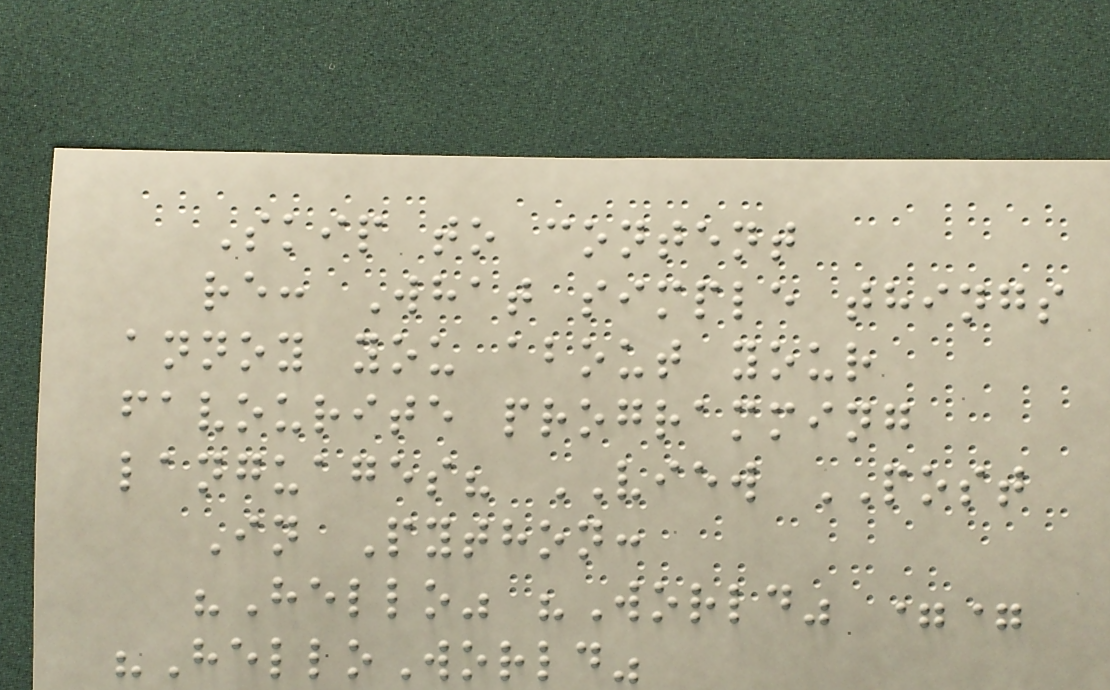Skip to content
re: What simple things
annoy you about your
favourite programming
languages? VIEW POST
In Python:
"Hello" "World" ==
"HelloWorld"
